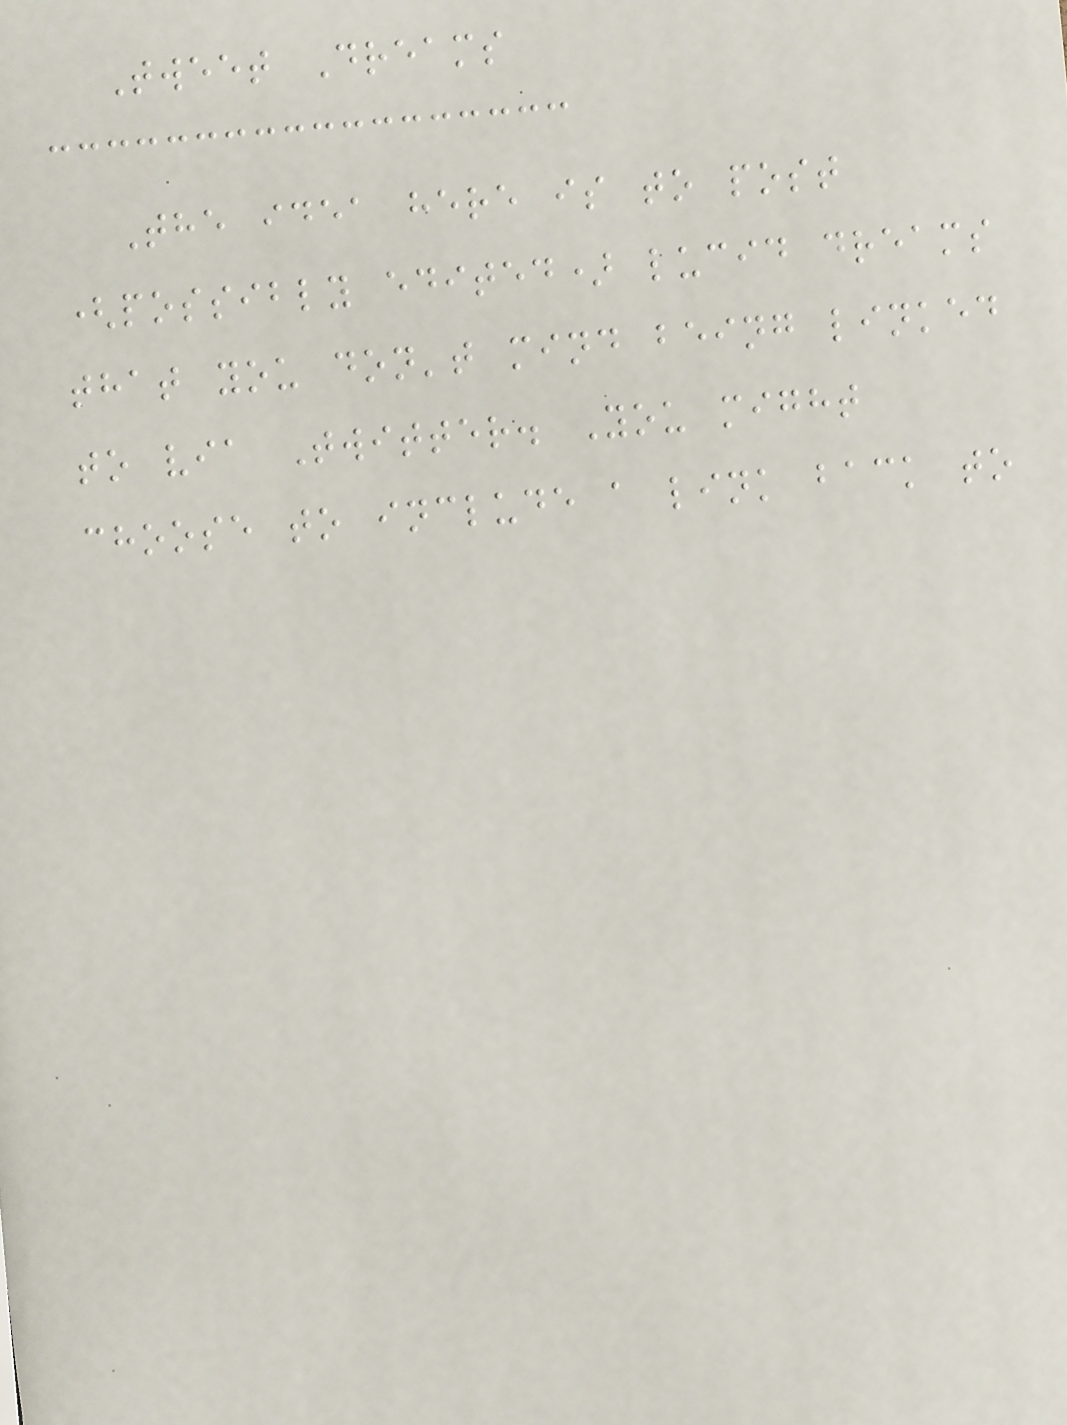Tweet Dreams
The idea here is to post
(possibly edited) lucid dreams
that you don't mind being linked
to via Twitter. You might
choose to include a link back to
